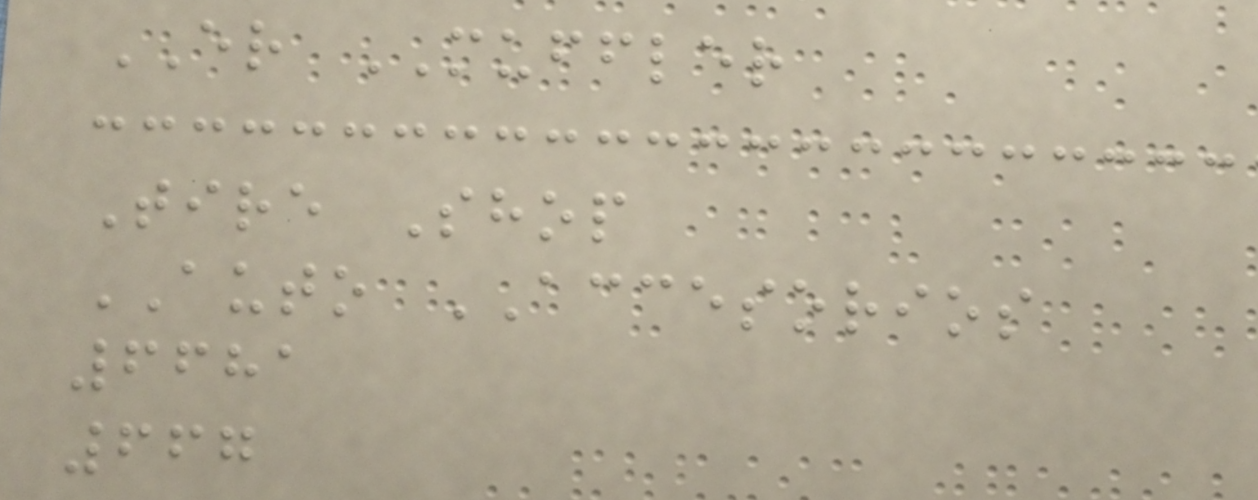ER MUFFLER
Tire Shop
AUTO ACCESORIOS
6681
667
